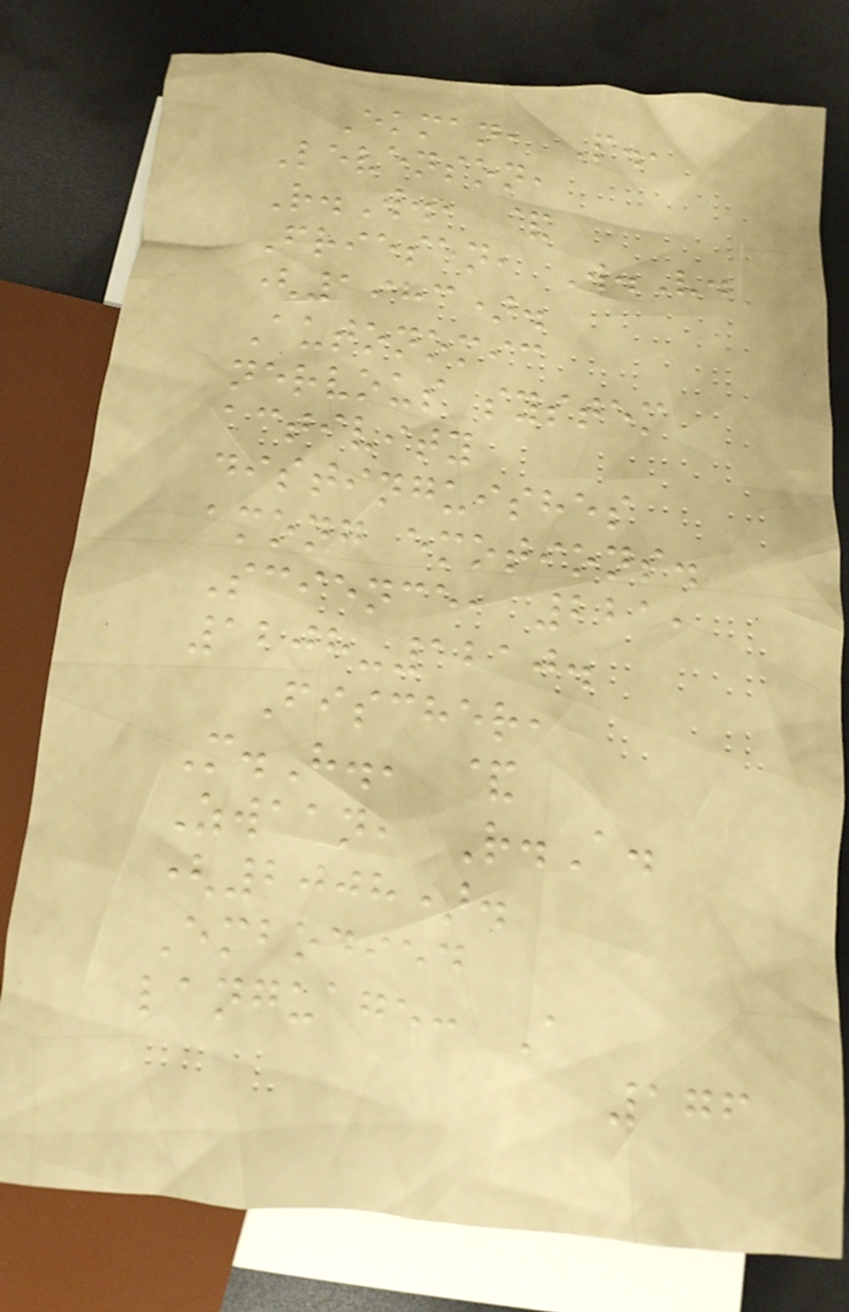Ekman, P.,
Levenson,
R.W., &
Friesen, W.V.
(1983).
Autonomic
nervous system
activity
distinguishes
among emotions.
Science, 221,
1208-1210.
Fischer,
M.H., &
Zwaan, R.A.
(2008).
Embodied
language: A
176
